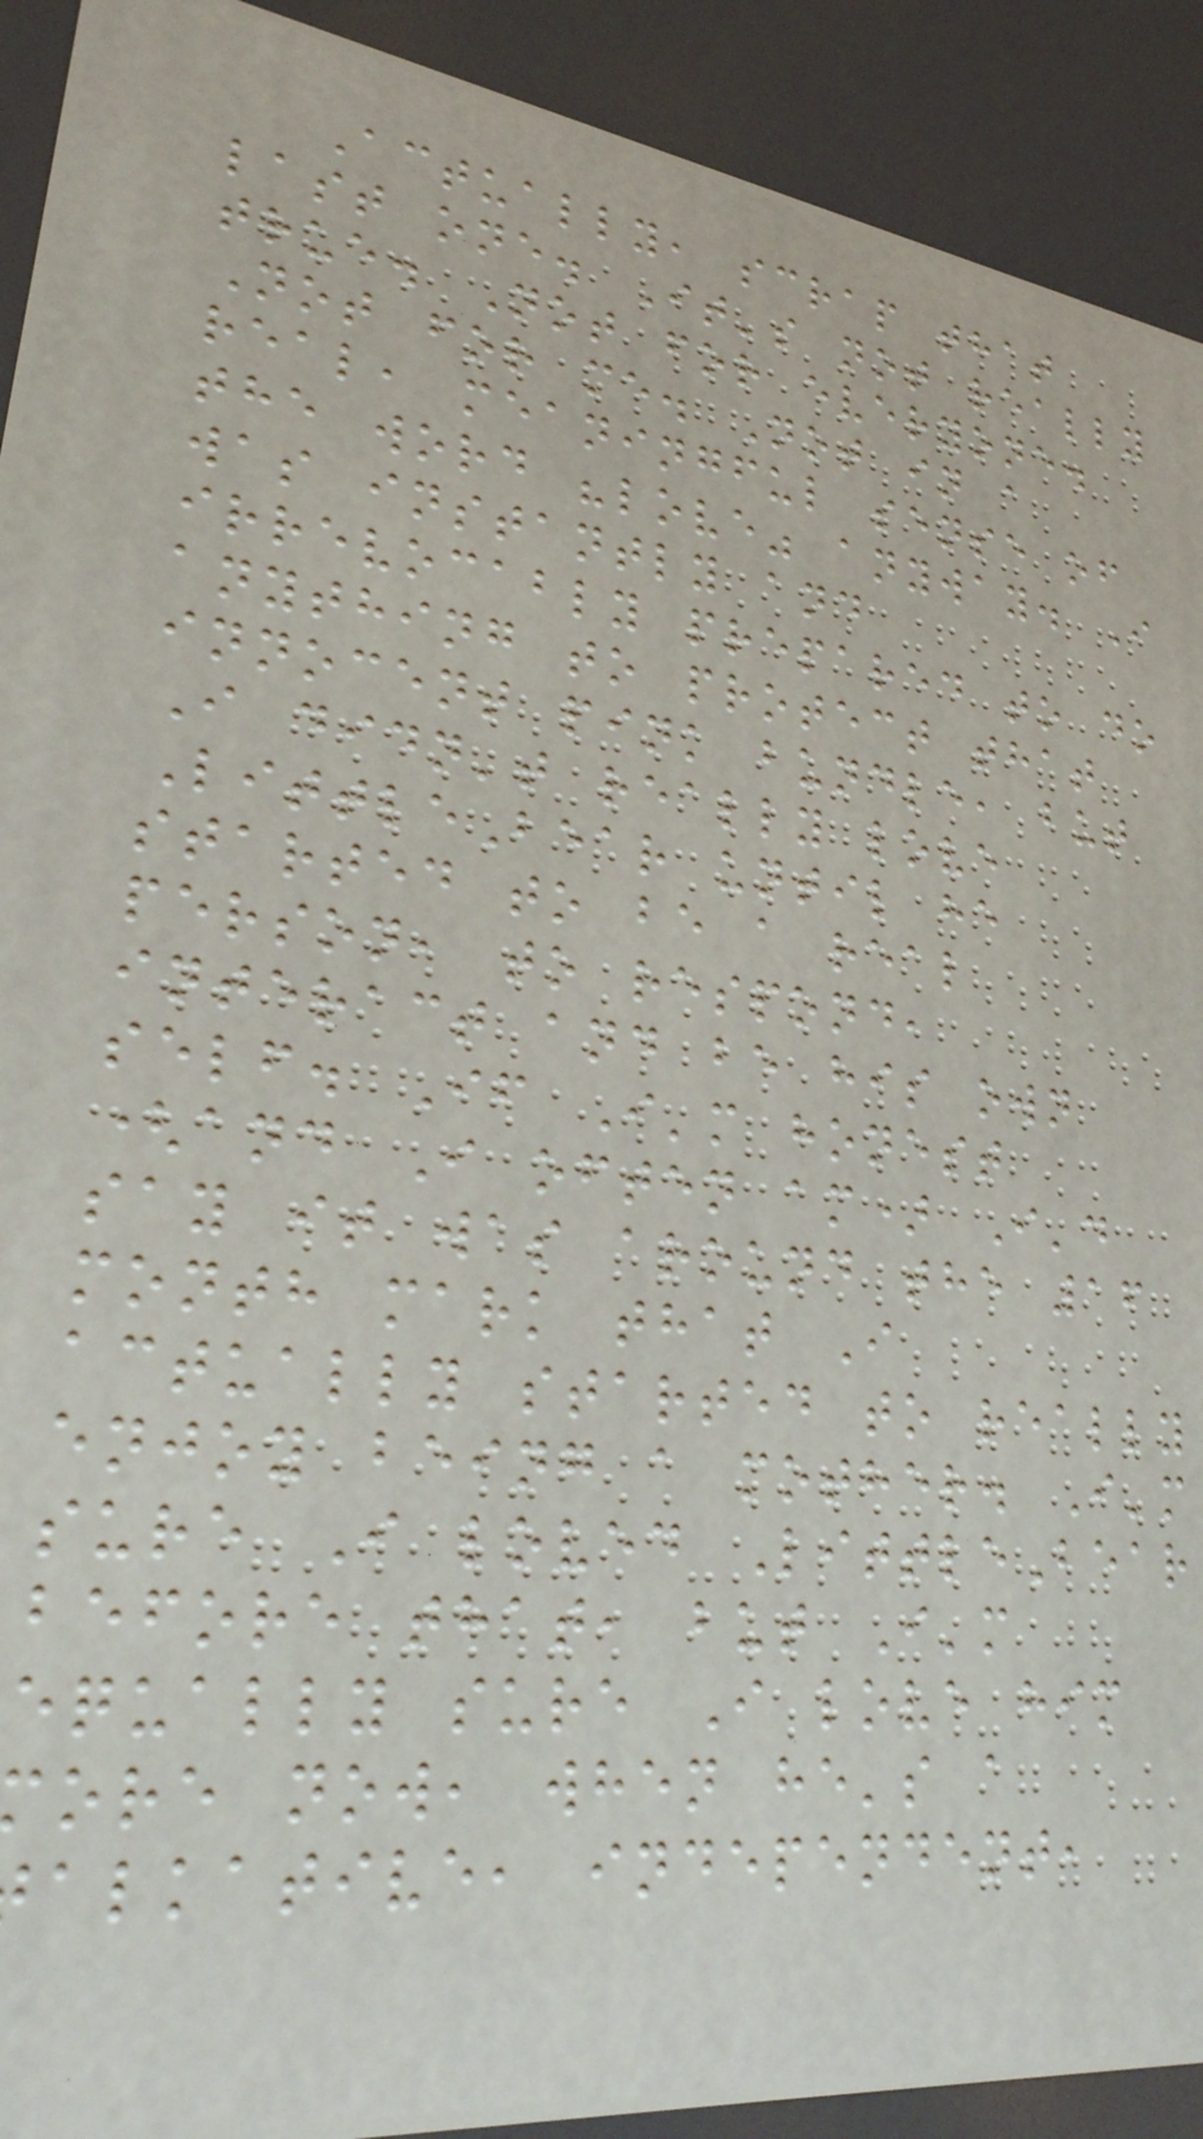Actually, scrap that
last one. It's not really
true. Not for everyone.
Not for me. Not in a
real, meaningful sense of
the word "love" anyway. I
was instantly and
irrevocably prepared to do
anything to protect that
innocent pink bundle, but
I didn't really love
LittleBear until he
started to be a real
person, to respond,
interact and be his own
self. If I'm honest
(and I often am) I'd
say it was around the 16
month mark that I
actually started to really
enjoy being a mother. I'm
sure I loved LittleBear
before that, but I'm
equally sure I love him
ore now, when he's a
alkative, independent,
